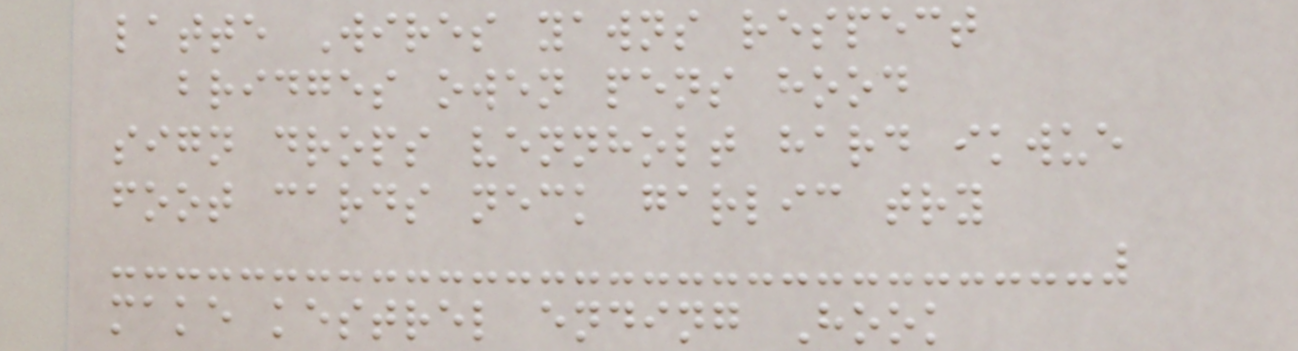latte Wires yawns respect
bridges owen pens hood
sign drops vennholt hard ikwue
foot cards neck garlic try
make kestrel ending Hook
